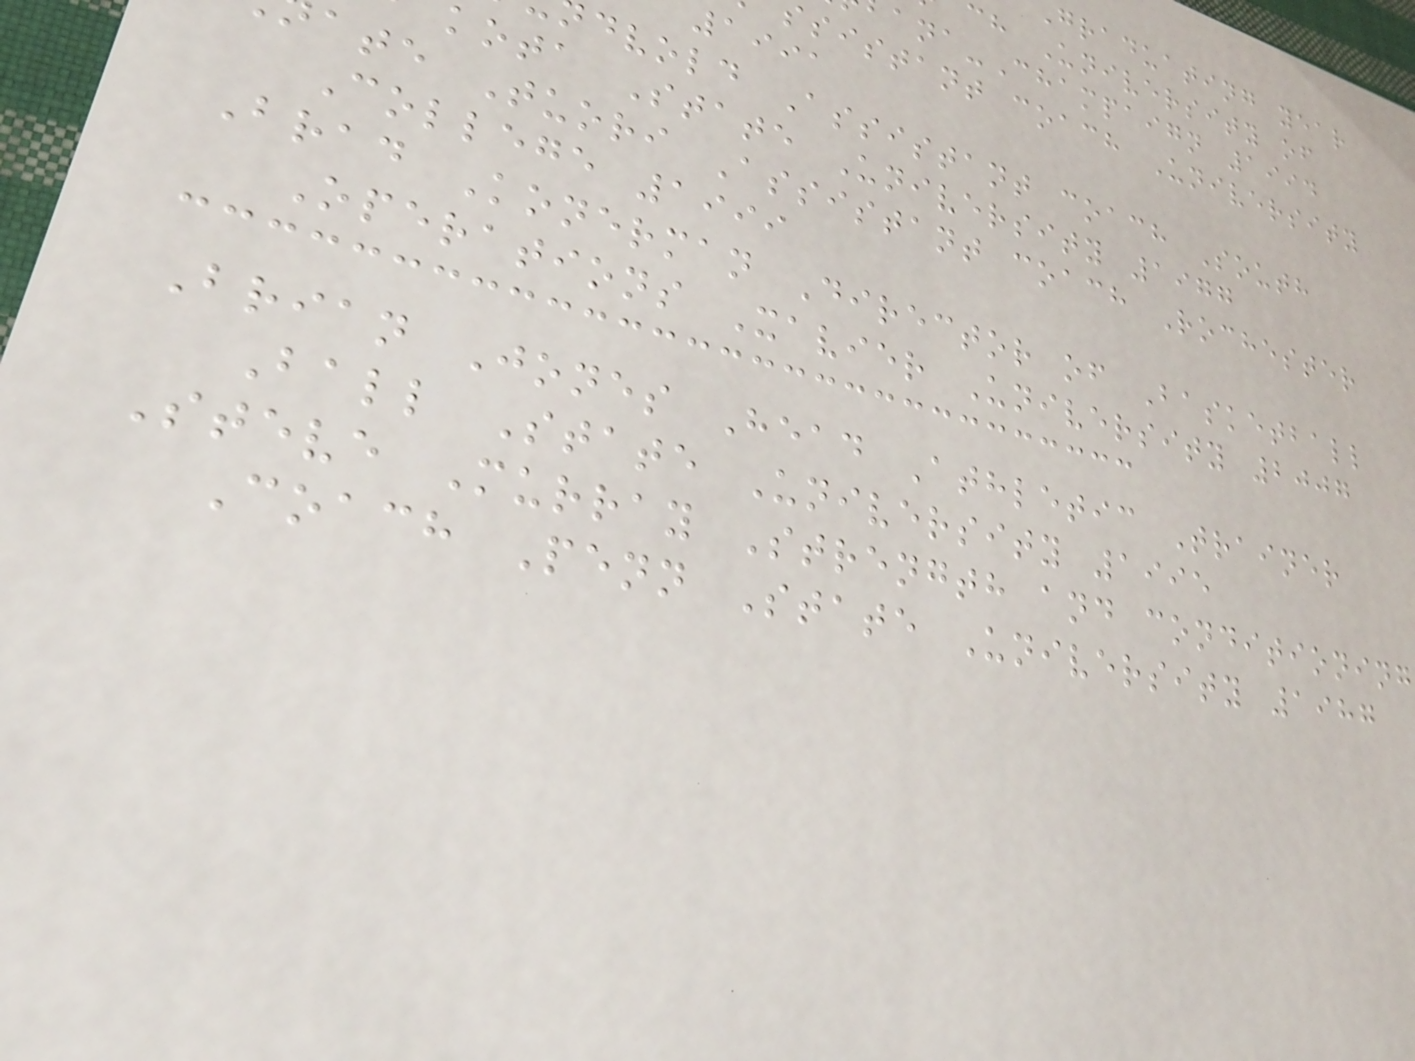graduating year
ch University of
ana-Champaign 1994
sistant coach University
1991
dvold Assistant coach South
kota State University 1977
ate Tuori Assistant coach Rochester
College 1999
Brad Konerman Director of Basketball
Operations Xavier University 2007
Brian Jones Head Athletic Trainer
Ball State University 1995
Steve Murray Strength and conditioning
Coach Penn State University 1987
